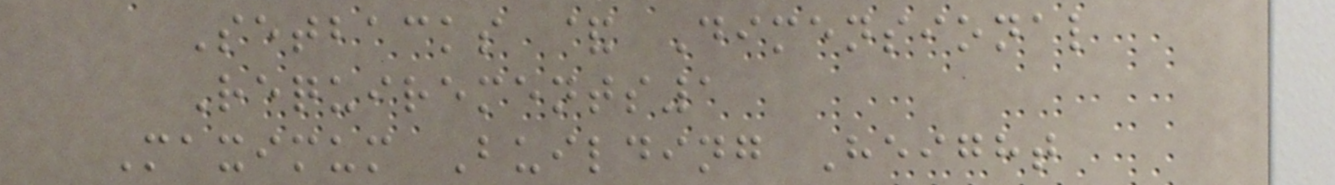Setbacks & Dimensional
Requirements1
Maximum Building Height
